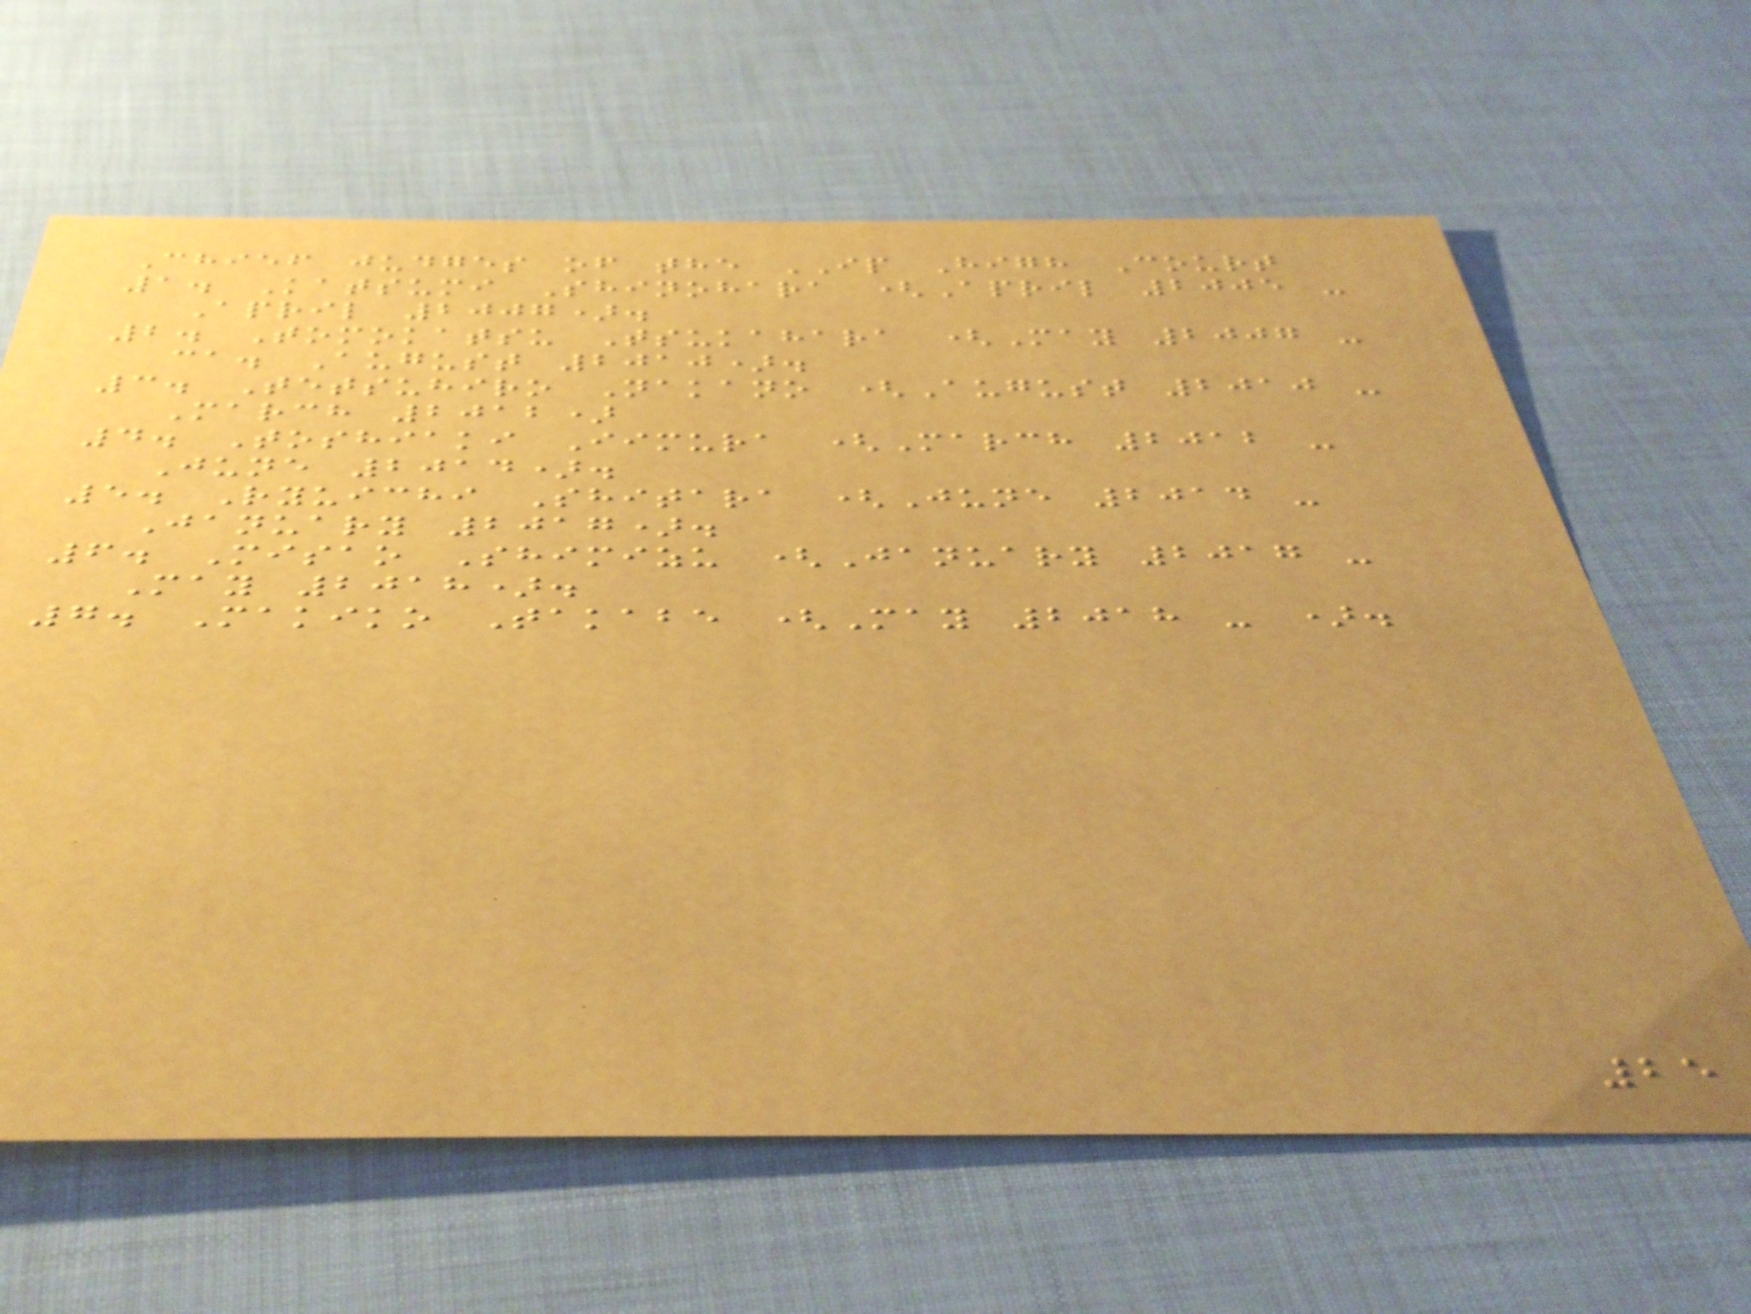Chief judges of the IP High Court
1. Katsumi Shinohara (April 2005 -
April 2007).
2. Tomokatsu Tsukahara (May 2007 -
ca. August 2010).
3. Tetsuhiro Nakano (August 2010 -
March 2012)
4. Toshiaki Iimura (March 2012 -
June 2014).
5. Ryuichi Shitara (June 2014 -
January 2017).
6. Misao Shimizu (January 2017 -
May 2018).
7. Makiko Takabe (May 2018 - ).
25
